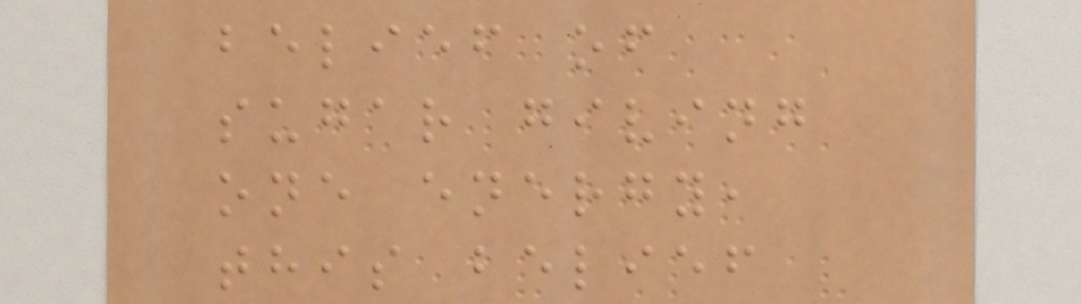belief of
sugar giving
one energy,
this belief
